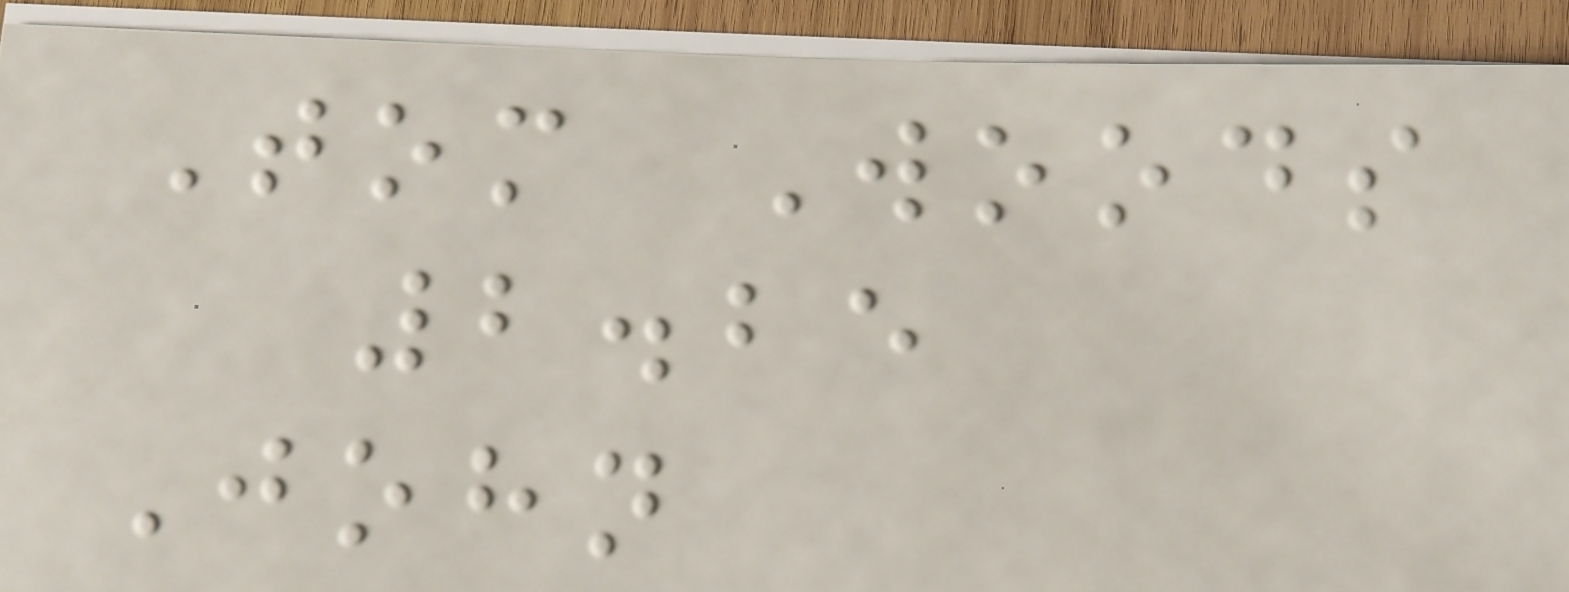Tom Woods
2.25
John
